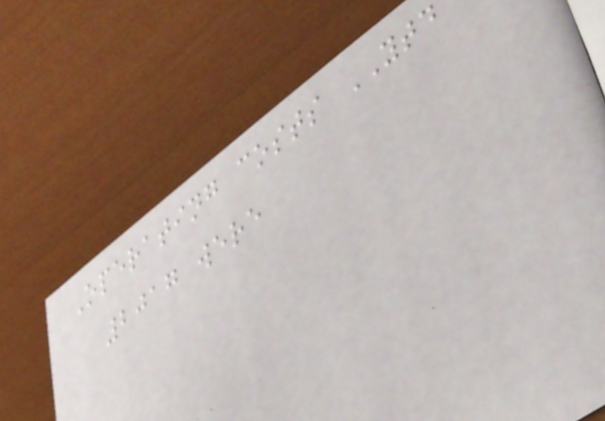Operating costs YTD
2017 were
